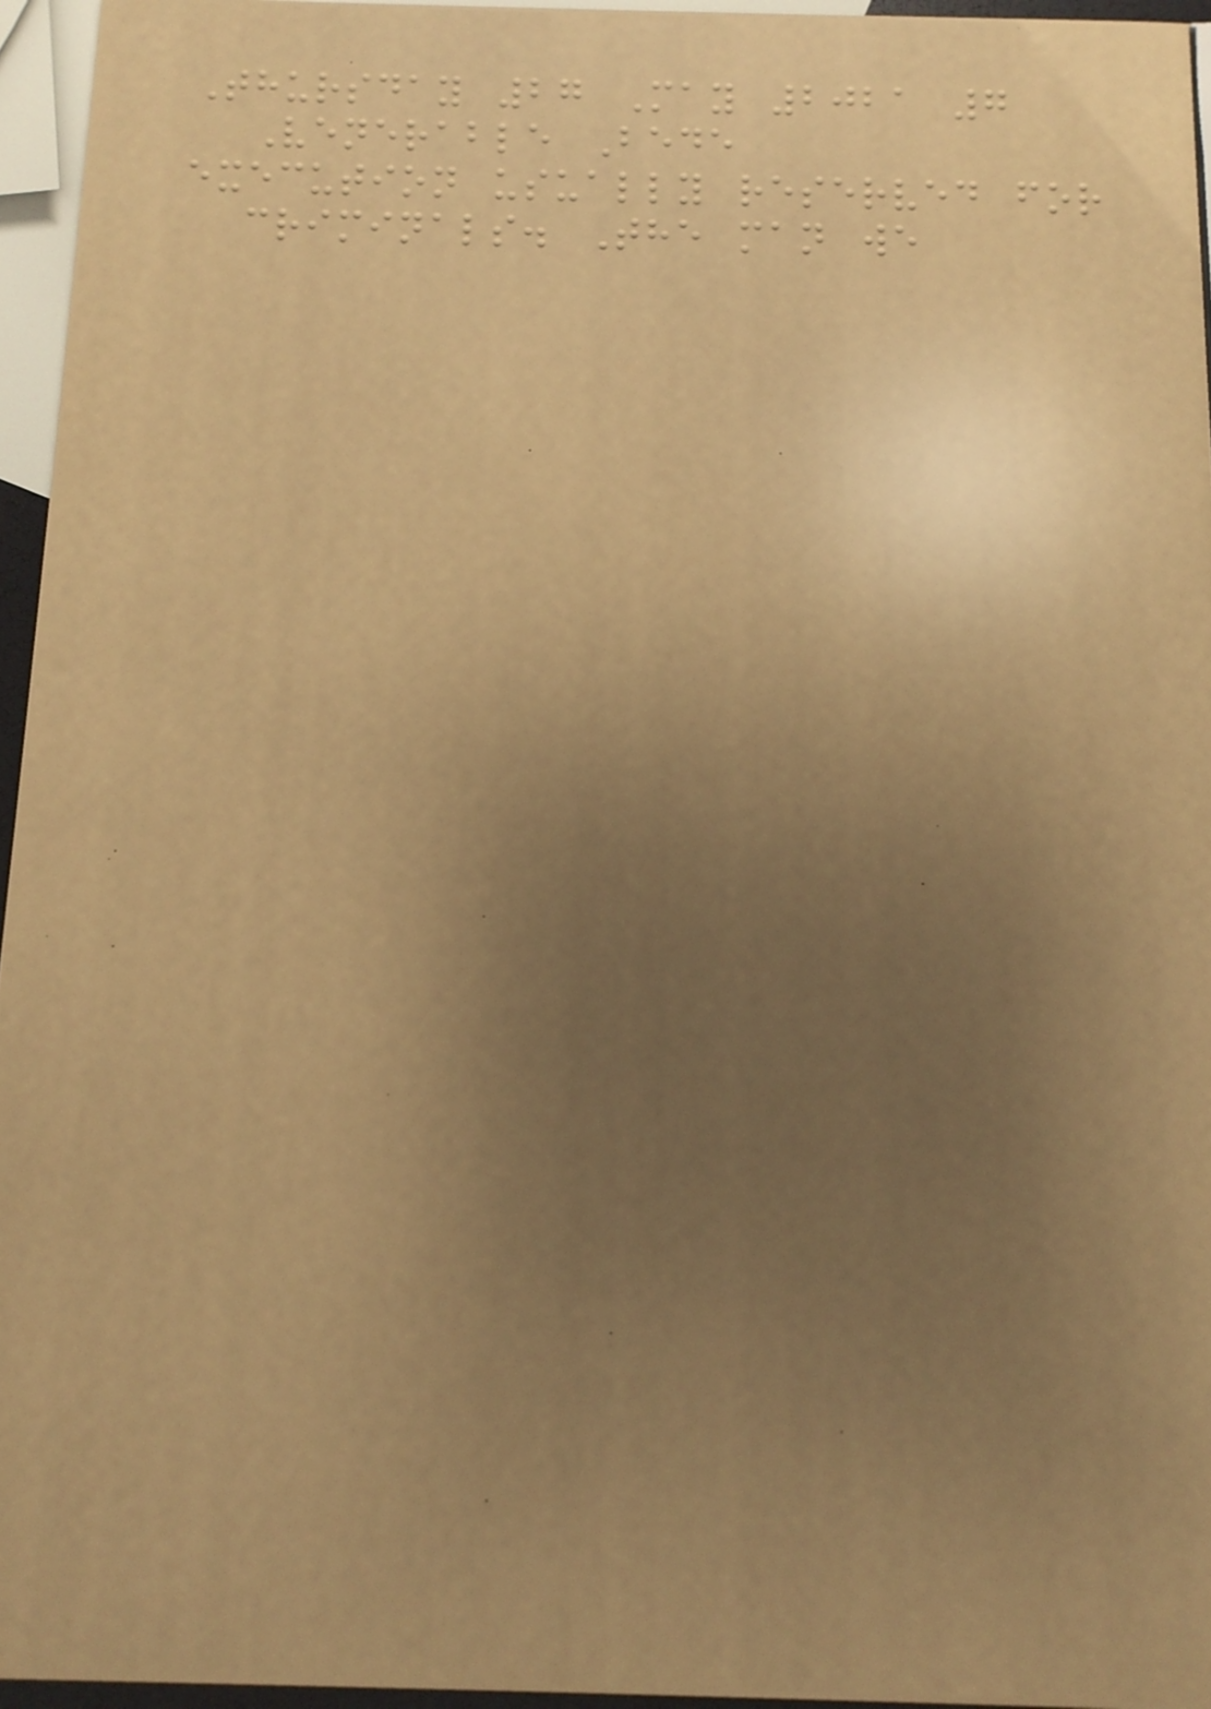Thursday 27 May 2021 7
Venerable Bede
execution usually reserved for
criminals. The man we
